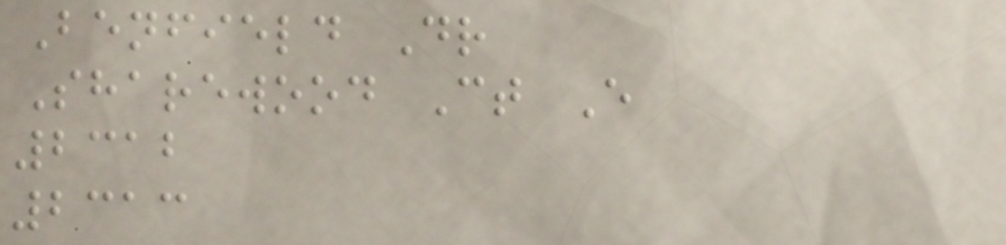Benfield Dr
Sharewood Ct E
2312
2313
